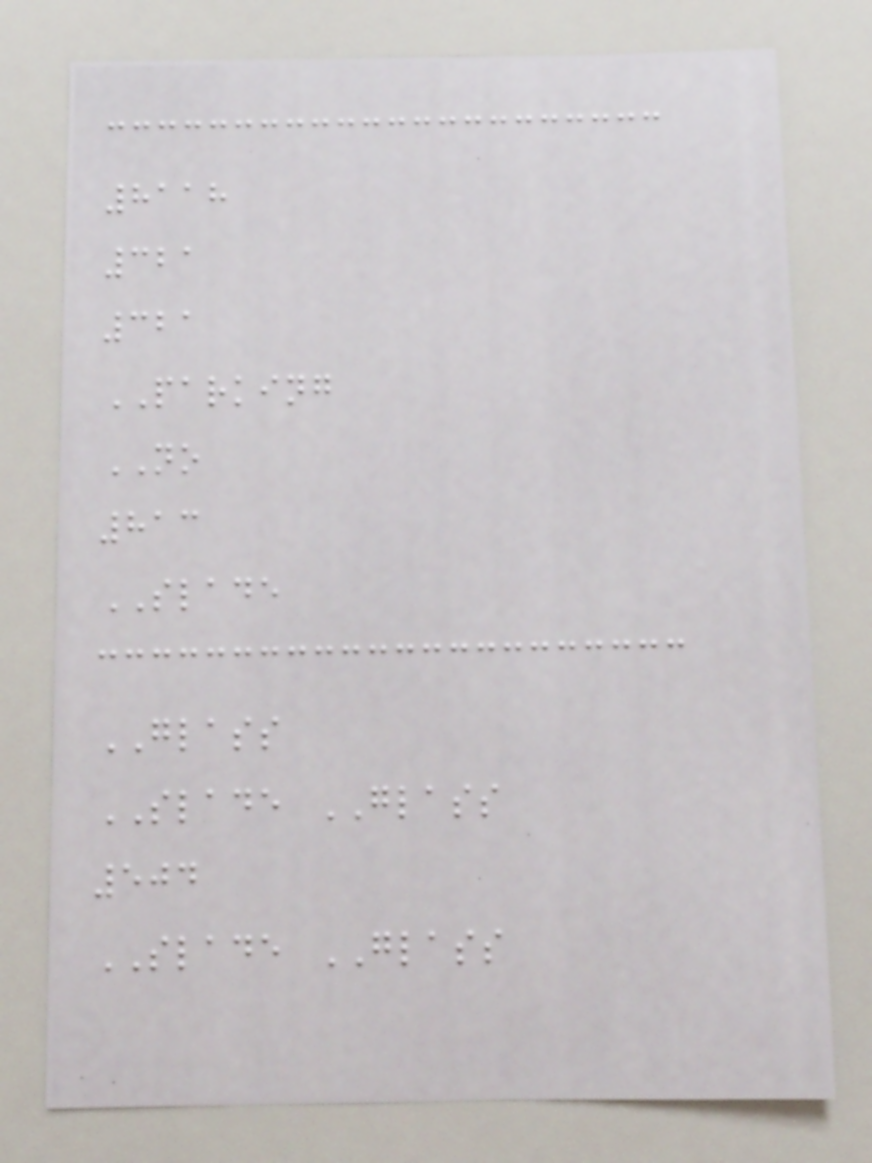8118
321
321
PARKING
NO
813
SLADE
GLASS
SLADE GLASS
504
SLADE GLASS
